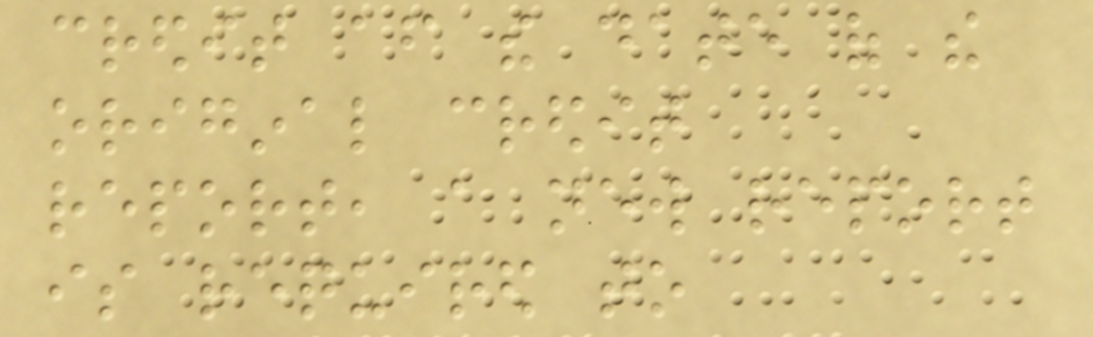credit after the date of the
original credit
report, a new report
is required to
